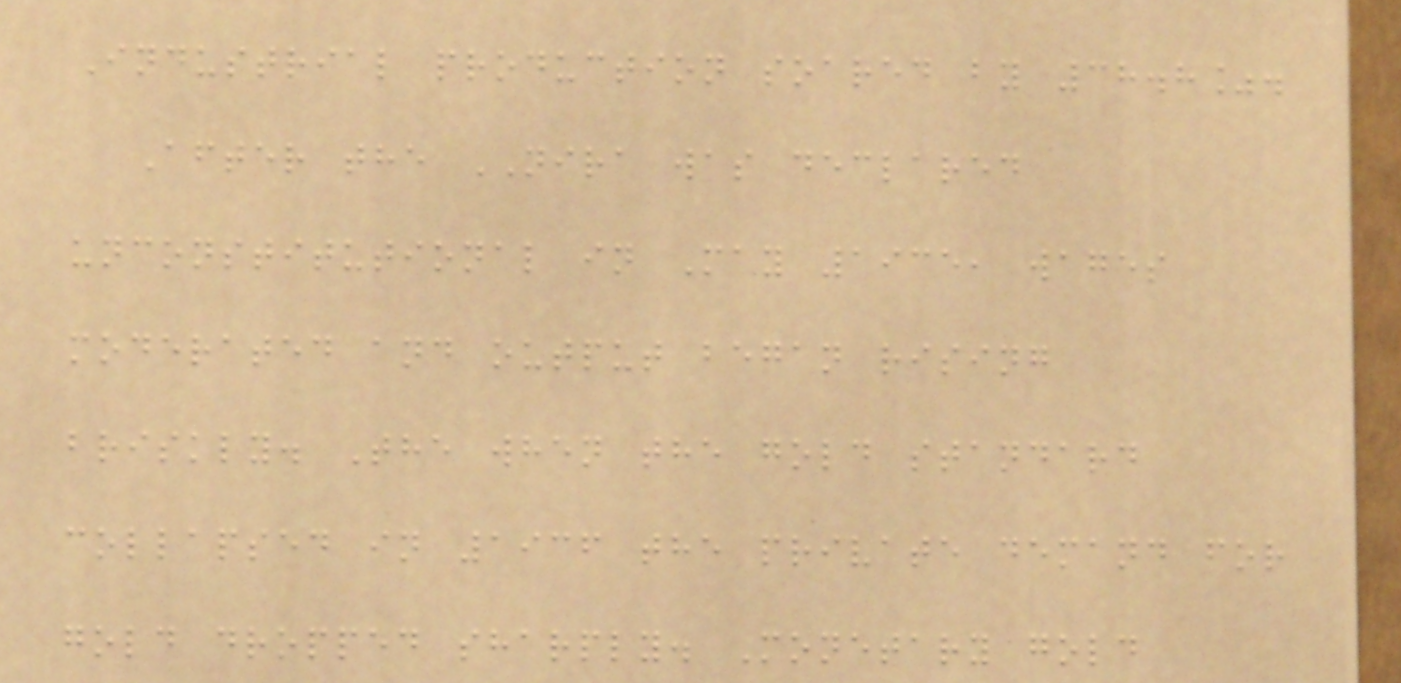Industrial production soared by 38.8%.
After the NIRA was declared
unconstitutional in May 1935, wages
moderated and output began rising
briskly. The when the gold standard
collapsed in 1936 the private demand for
gold dropped sharply. Monetary gold
